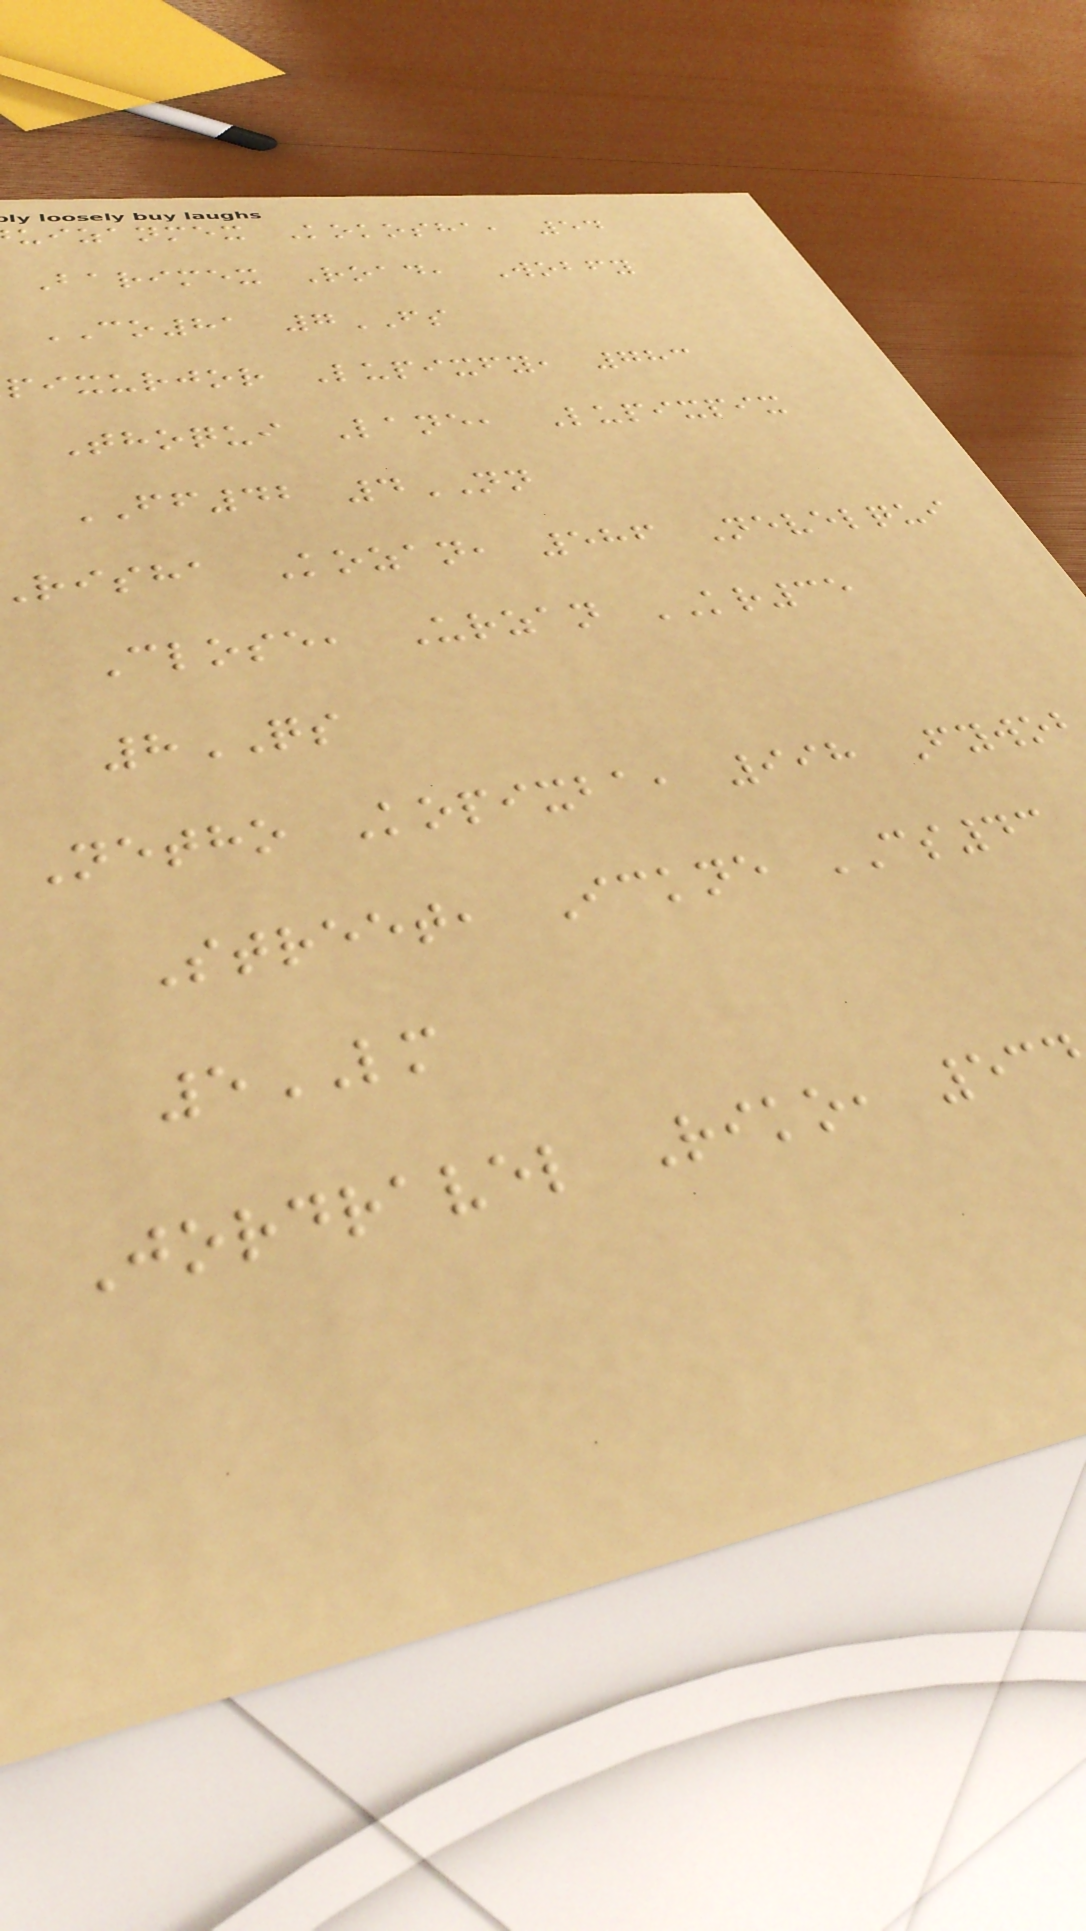uizanmex Kokosha, 54
Barimex Road, Wobfy
CO81 7FS
pixurjor Lupixfy, 783
Thoqui Lane, Lupixpix
FF42 4NN
risha Kozan, 586 Nevelqui
Close, Urzan KR35
8QS
Netho Kopixba, 998 Fywo
Street, Ickne CS43
5LM
Jordravel Riko, 53
